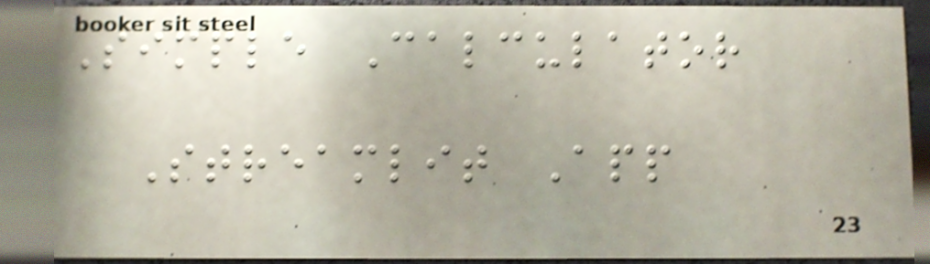Simple Calculator
Streamlit App
